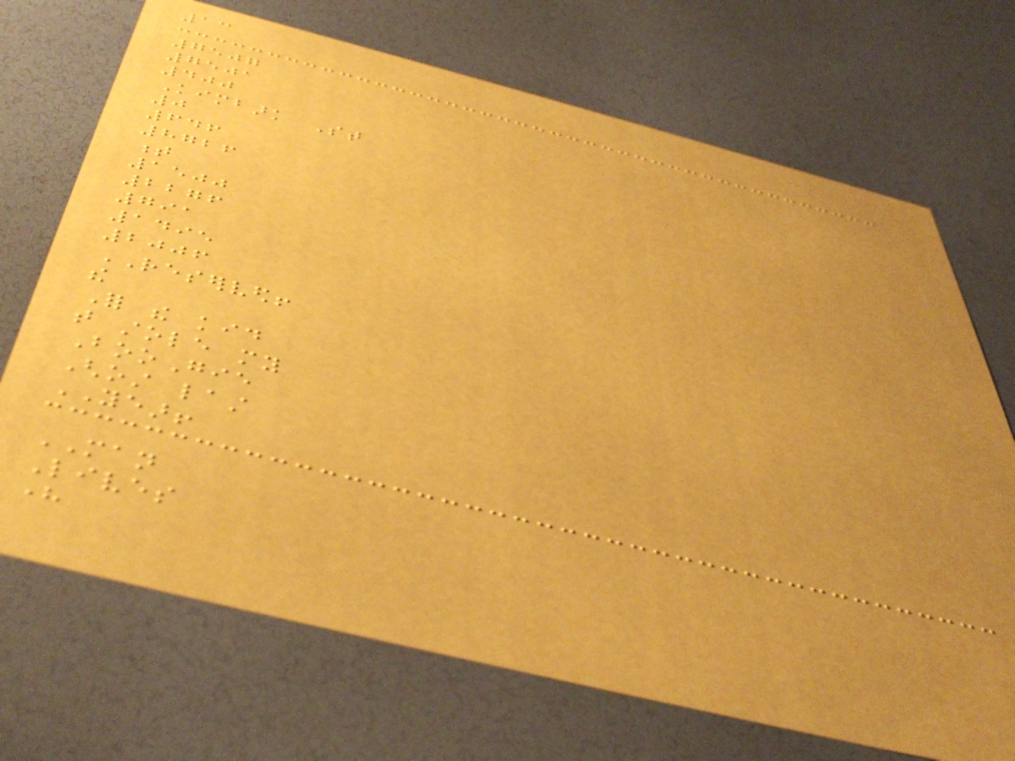13
7507
7501
400
Kimbark St
0
646
8726
t
1500
2276
791
1495
2006
RESERVED!
the
For the kid
that stole my
BooGie
Ghost last
YEAR!
MAN
Lives
here
